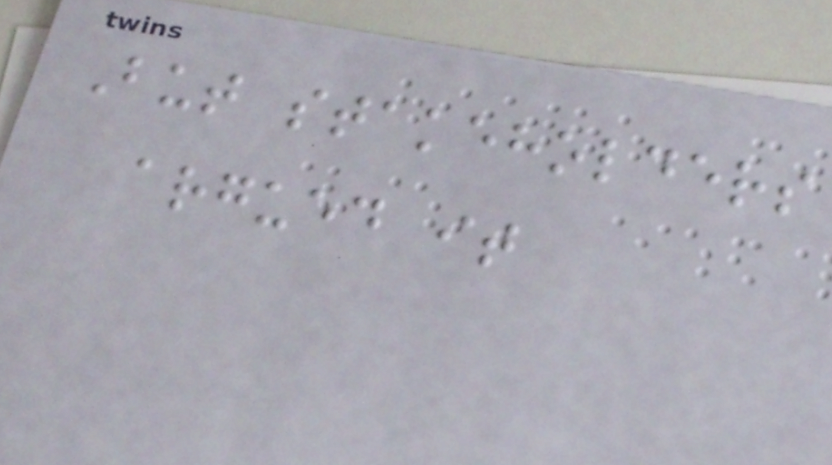But stakeholders
argued it
